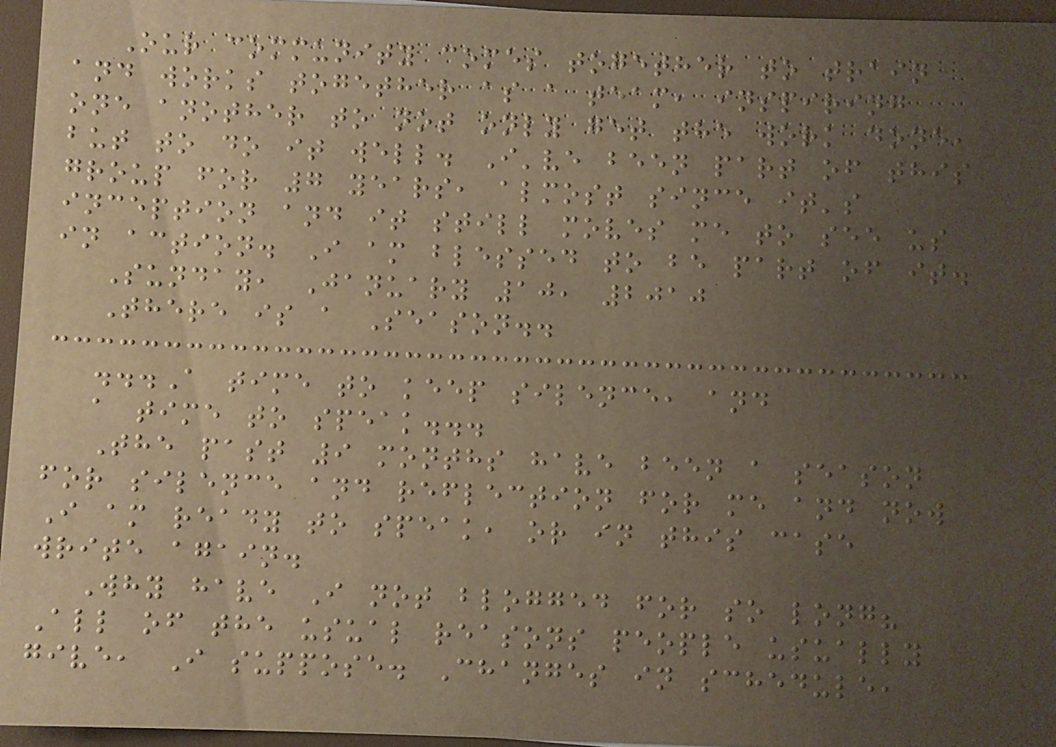Our community comes together to train
and works together as a team, inspiring
one another to not only get the work done,
but to do it well. I've been part of this
group for 7 years, almost since it's
inception and it still moves me to see us
in action. I am blessed to be part of it.
Sunday, January 10, 2010
There is a Season..
...A time to keep silence, and
a time to speak...
The past 9 months have been a season
for silence and reflection for me and now
I am ready to speak, or in this case
write again.
Why have I not blogged for so long?
All of the usual reasons people usually
give, I suppose. Changes in schedule,
